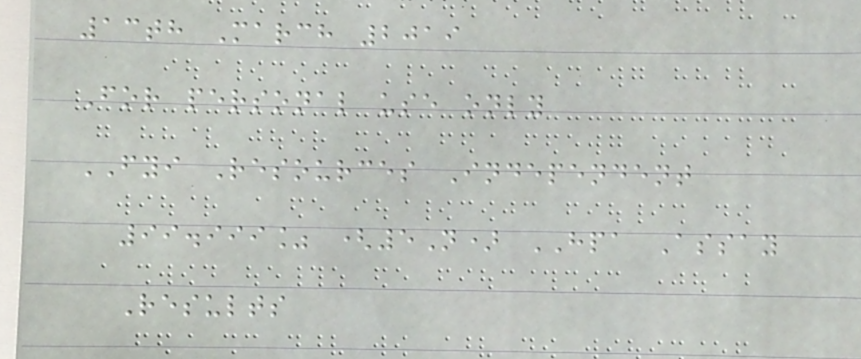13th March 2019
For personal use only
FYI Resources Independent
99.999% (5N) HPA Assay
Results
